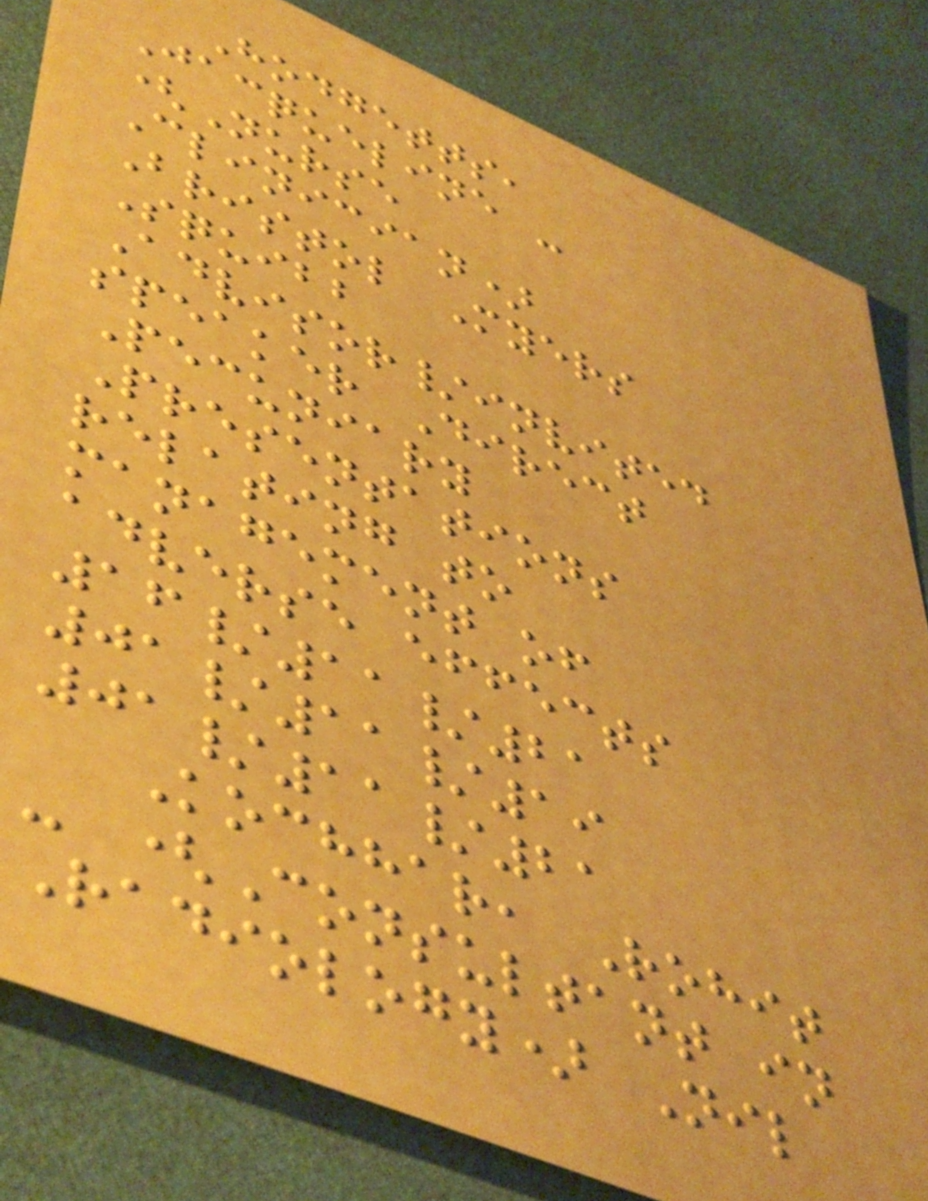Hodgetts,
Jacqueline -
(Nurse
Clinician)
Bristol Myers
Squibb
Advisor/invited
speaker Direct
Pecuniary
Presentations
relating to
management of
adverse effects
16/11/21
01/11/19
01/11/21
Kochhar, Rohit
- (Consultant in
Radiology) Nil
